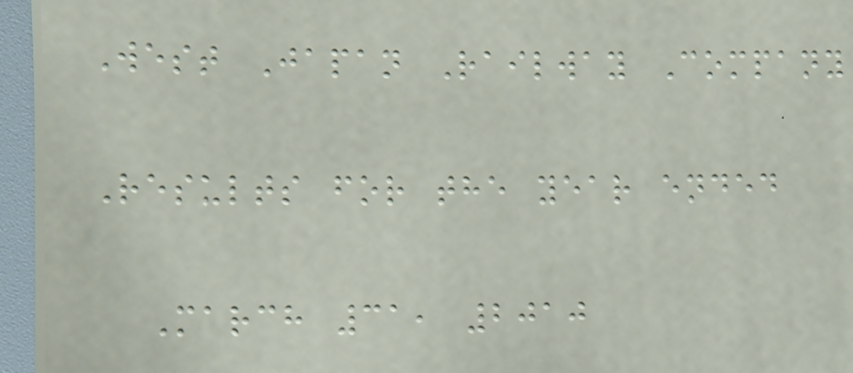West Japan Railway Company
Results for the year ended
March 31, 2010
